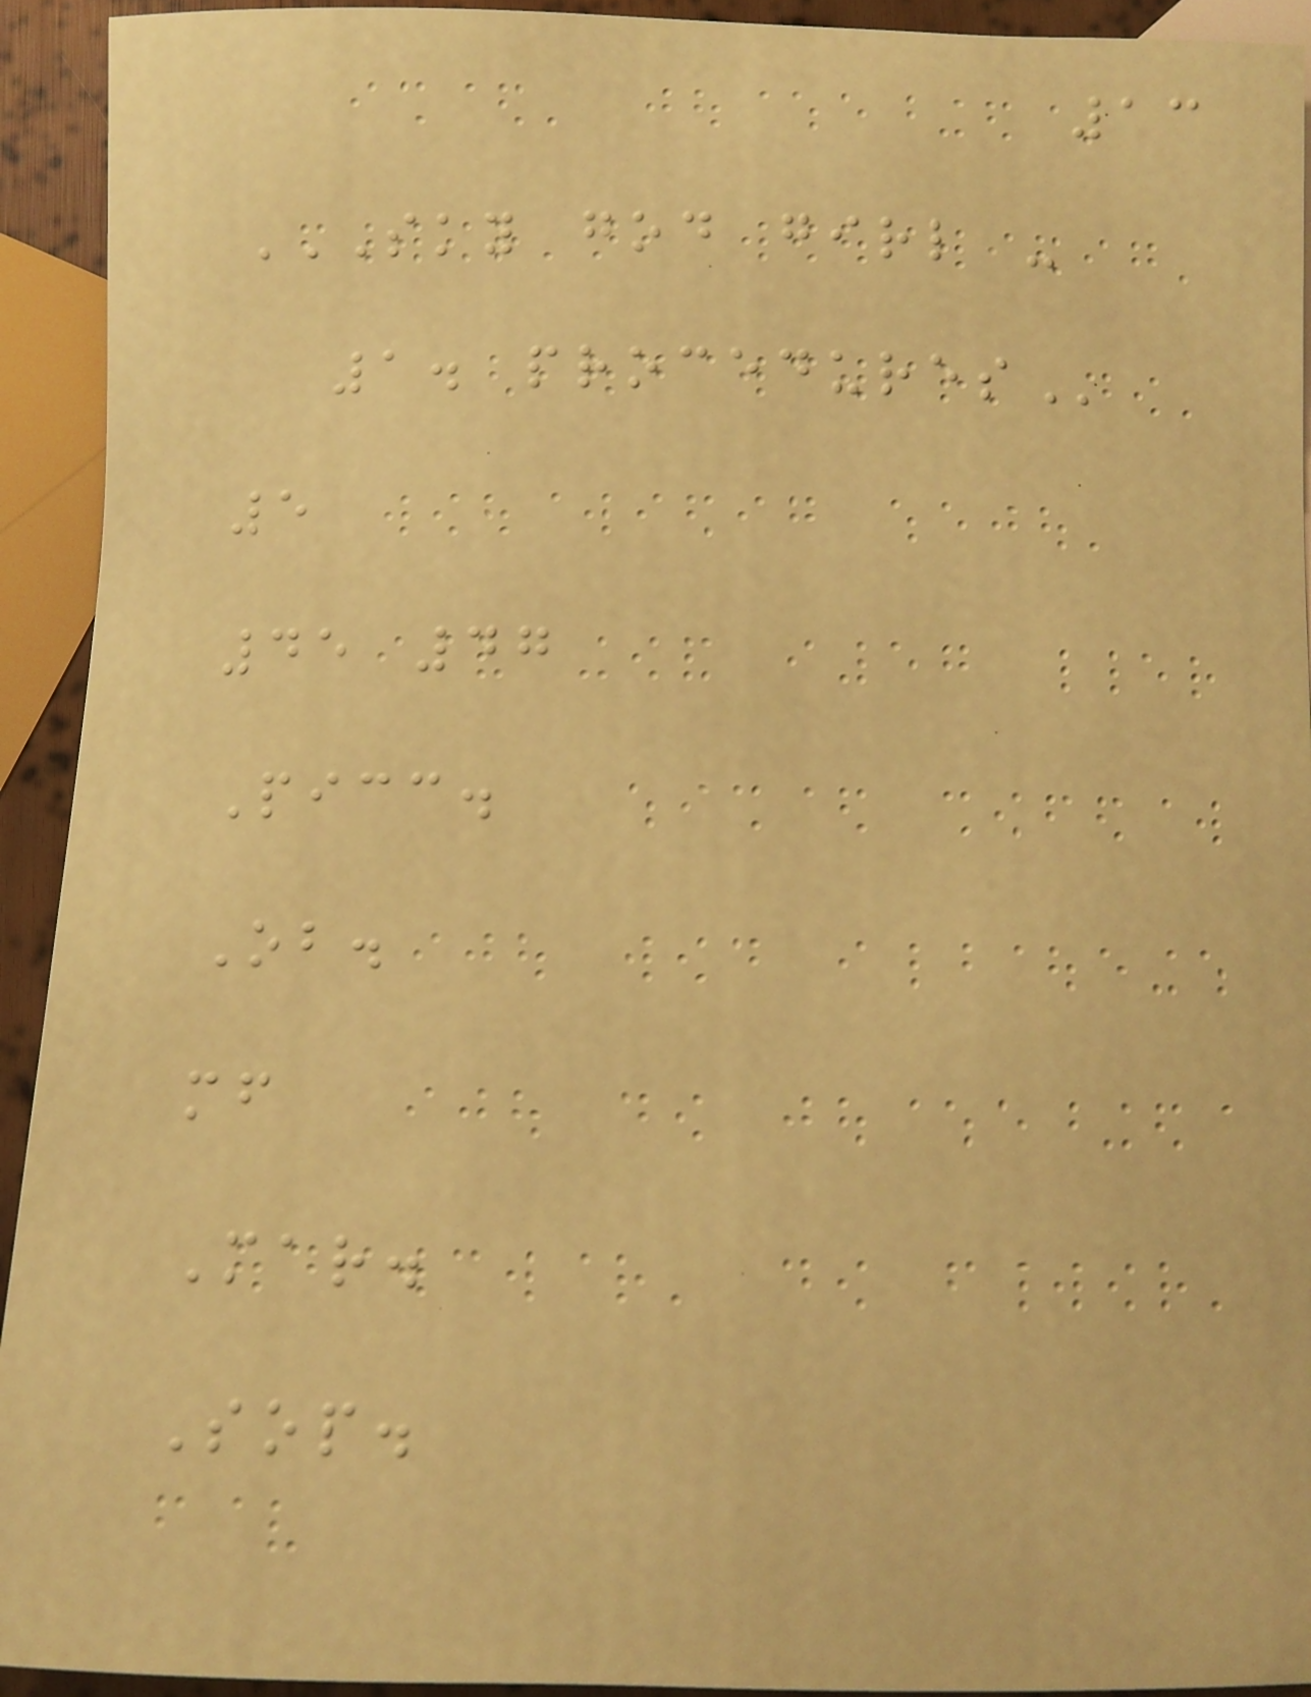13
SKY GOD GIRL -
1. PROCEDURES
5
45 47
Picc.
Ob.
mf
Mar.
Sop.
